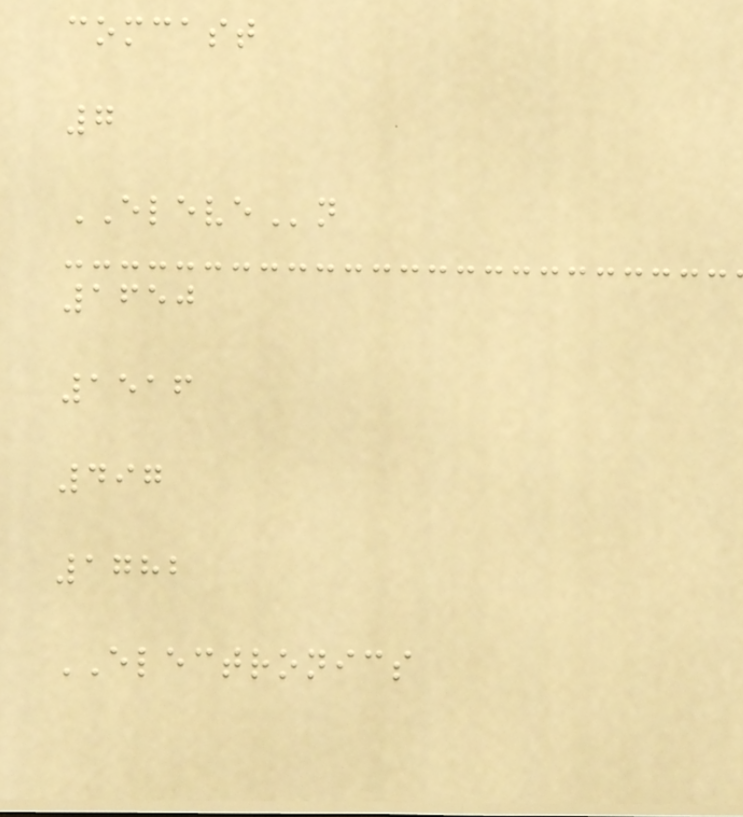comcast
7
ELEVEn
1650
1516
497
1782
ELECTRONICS
